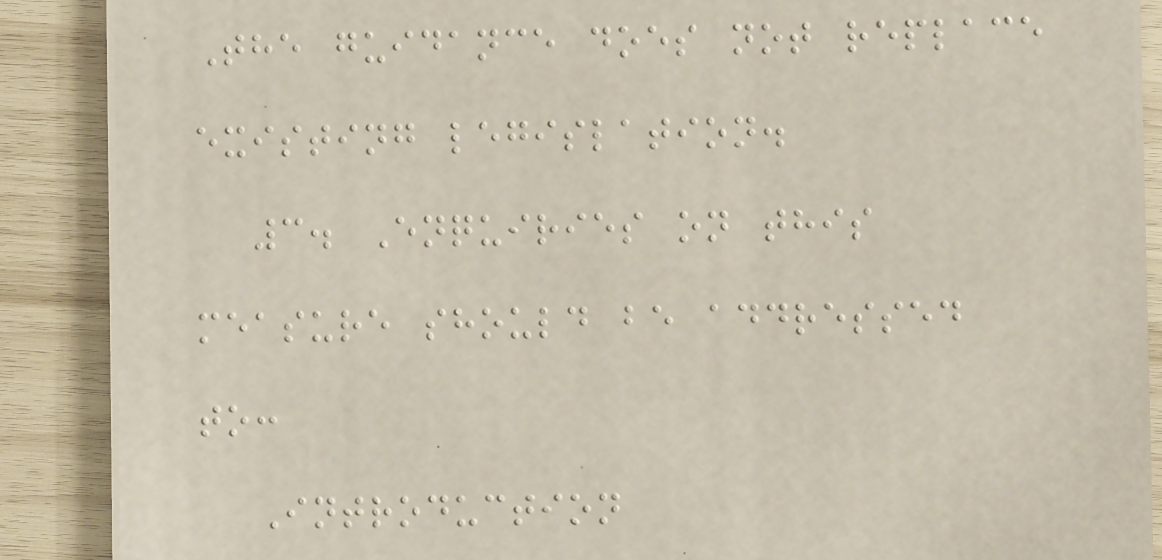The guidance does not replace
existing legislation.
3. Enquiries on this
measure should be addressed
to:
Introduction
